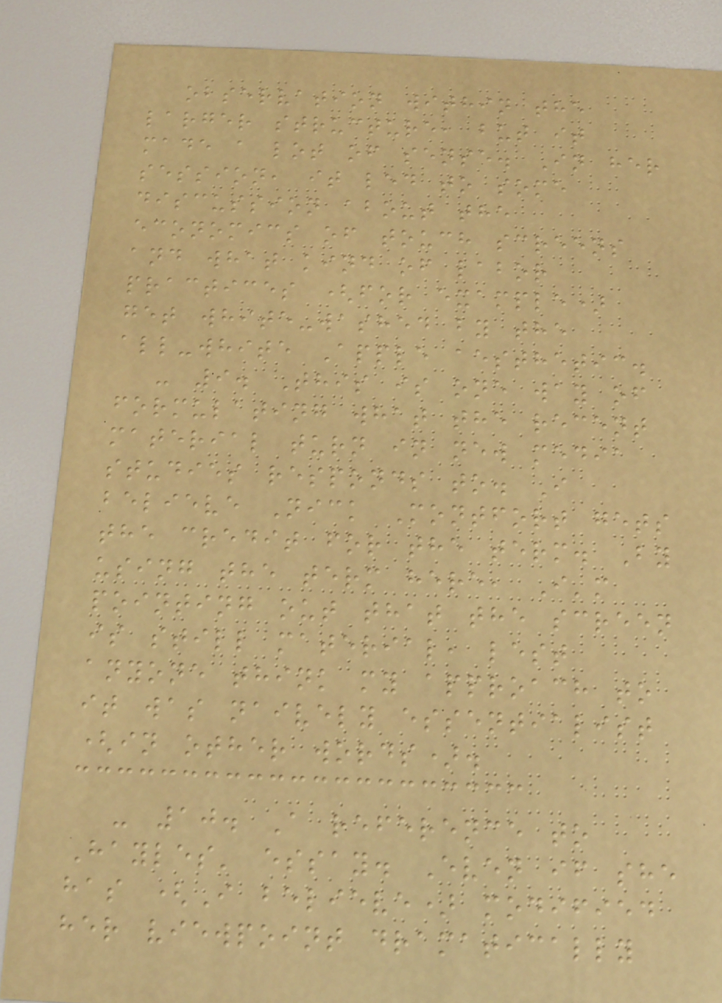observation within the
larger structure, but it
made a lot of sense. In her
session, it led to some
discussion about the
economics of touch screens
and what kind of labor
practices (for example)
get white-washed by the
all-white Apple aesthetic.
- 9. This is one way of
formulating what the recent
material turn in new media
studies responds to. I
believe Nick Montfort gets
the credit for the term. By
using the term here, I'm
pointing out that the screen
is still material, lest
anyone think my approach to
it was naively essentialist
(in other words).
- 10. A reference to
Hayles' essay. Even if she
has (I believe) modified
her viewpoint dramatically
